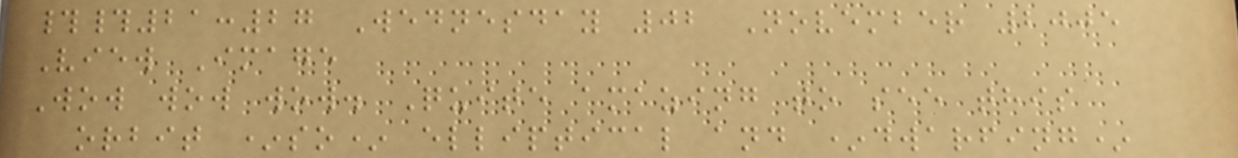##21:27 Wednesday 02 November 2005
View Image
Wow wow wow. Quite amazing to see this
orbit *so* elliptical and *dwarfing*
